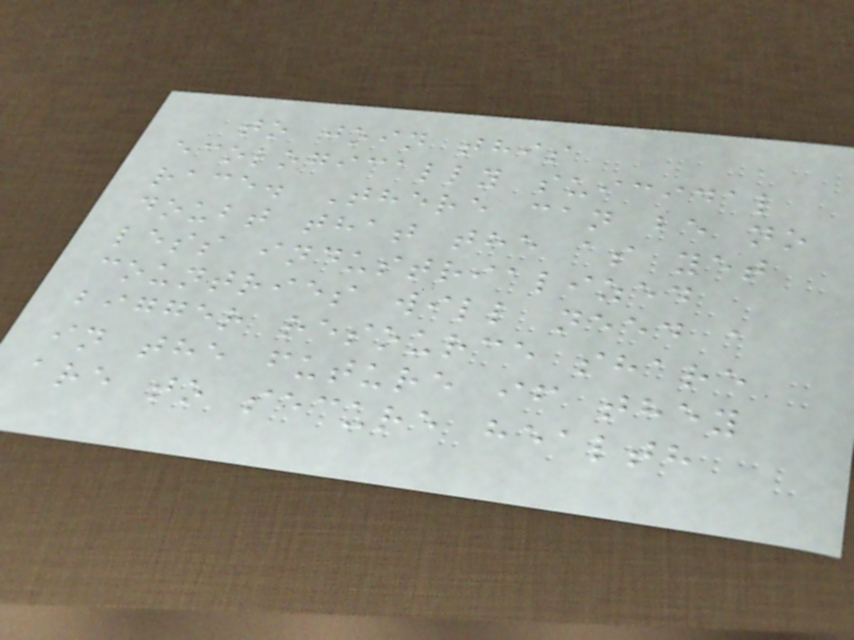to join this
ecologically suicidal
race. There can be no
doubt that the as yet
less industrialized
countries will need a
bigger resource share
in the future if they
are to secure health
